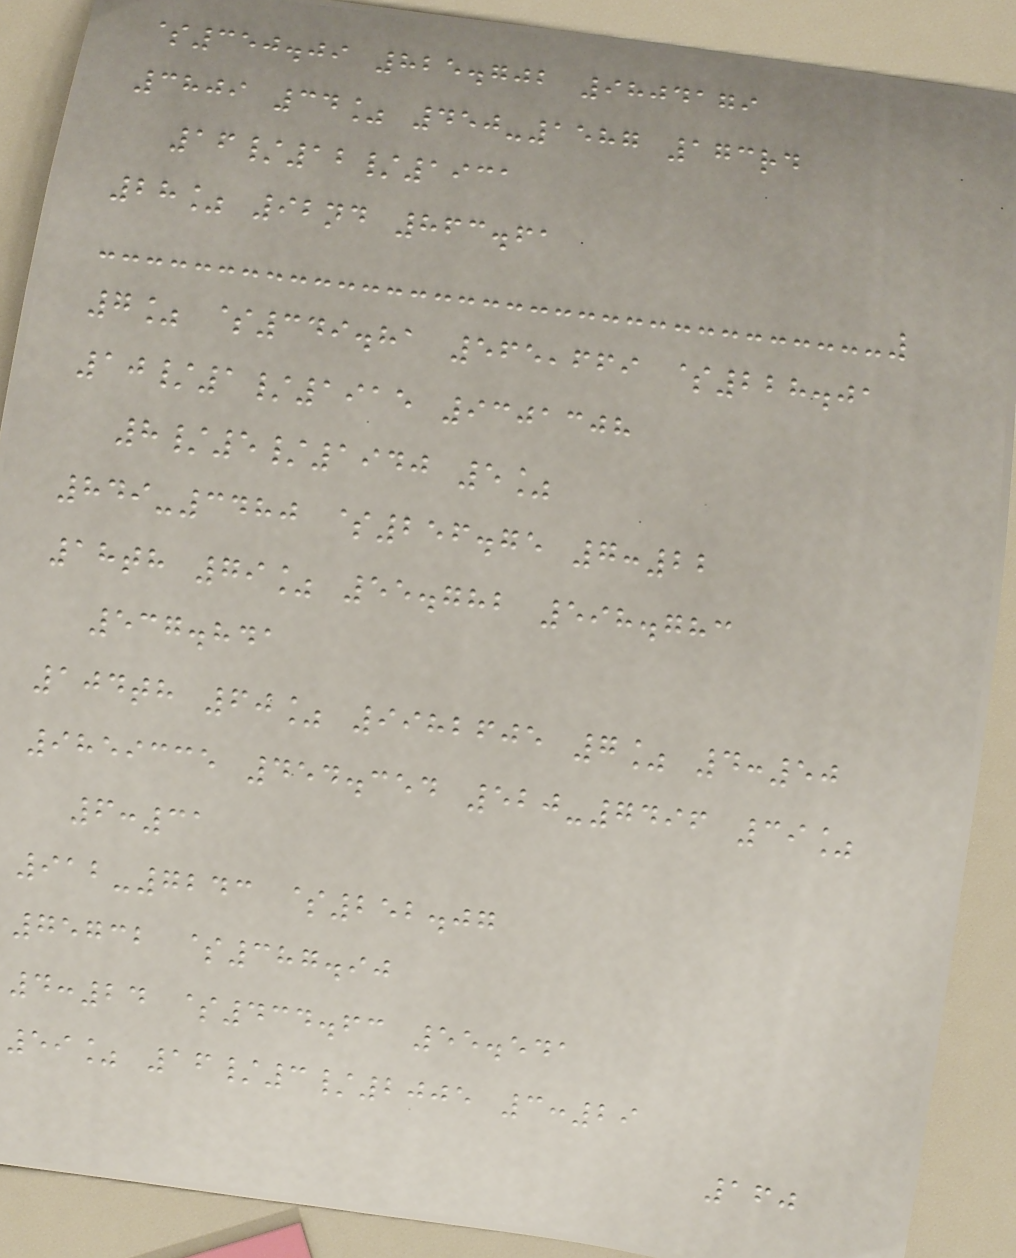$350.09 825.702 9804179
3809 34% 450-1587 173rd
16/12/1931
28% 92nd 863.61
7% $349.81 565,669 $228.01
10/1/1915 9301308
8/5/1940 5%
849-3480 $256.75 7:22
18th 79% 55.782 598.783
537.841
104th 60% 9982605 7% 4:50
9859335 454.354 520-7496 39%
6:31
912-7243 $252.07
75732 $387.90
4:24 $434.63 55.541
59% 16/3/2005 3:29
160
